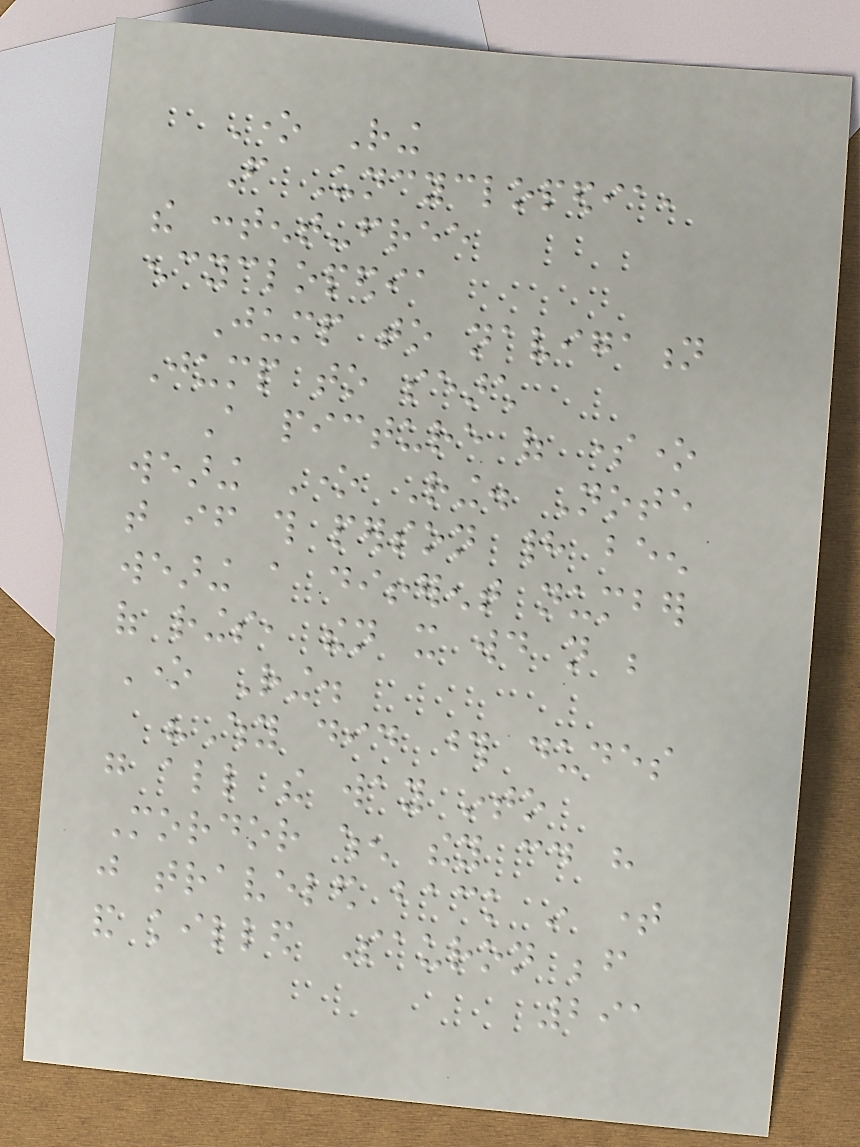One Ring
From Uncyclopedia,
the content-free
encyclopedia
Jump to navigation
Jump to search
A picture of someone
wearing One Ring. Note
that if this person had been
wearing a different number
of rings, then it would not be
One Ring.
"Why did those dudes
go all the way into
Mordor when they could have
just traveled back in time
and killed Sauron before
291
